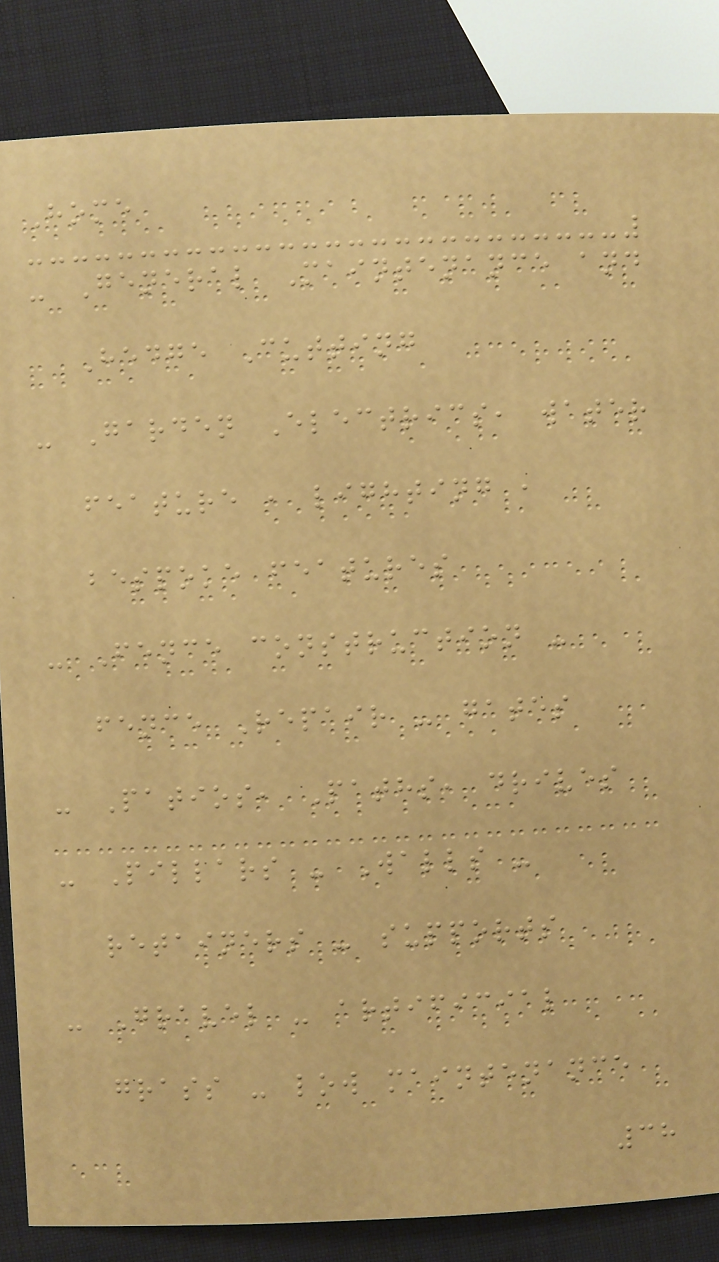Home
- General Maintenance and
Hedge Cutting
- Garden Electrics, water
feature , lighting ,
bespoke features
- Fence construction -
fence Repair - gates
- Patios, Paths, drives
- Pillars - Walls -
retainers - supports
- Gravel - artificial
grass - low maintenance
38
